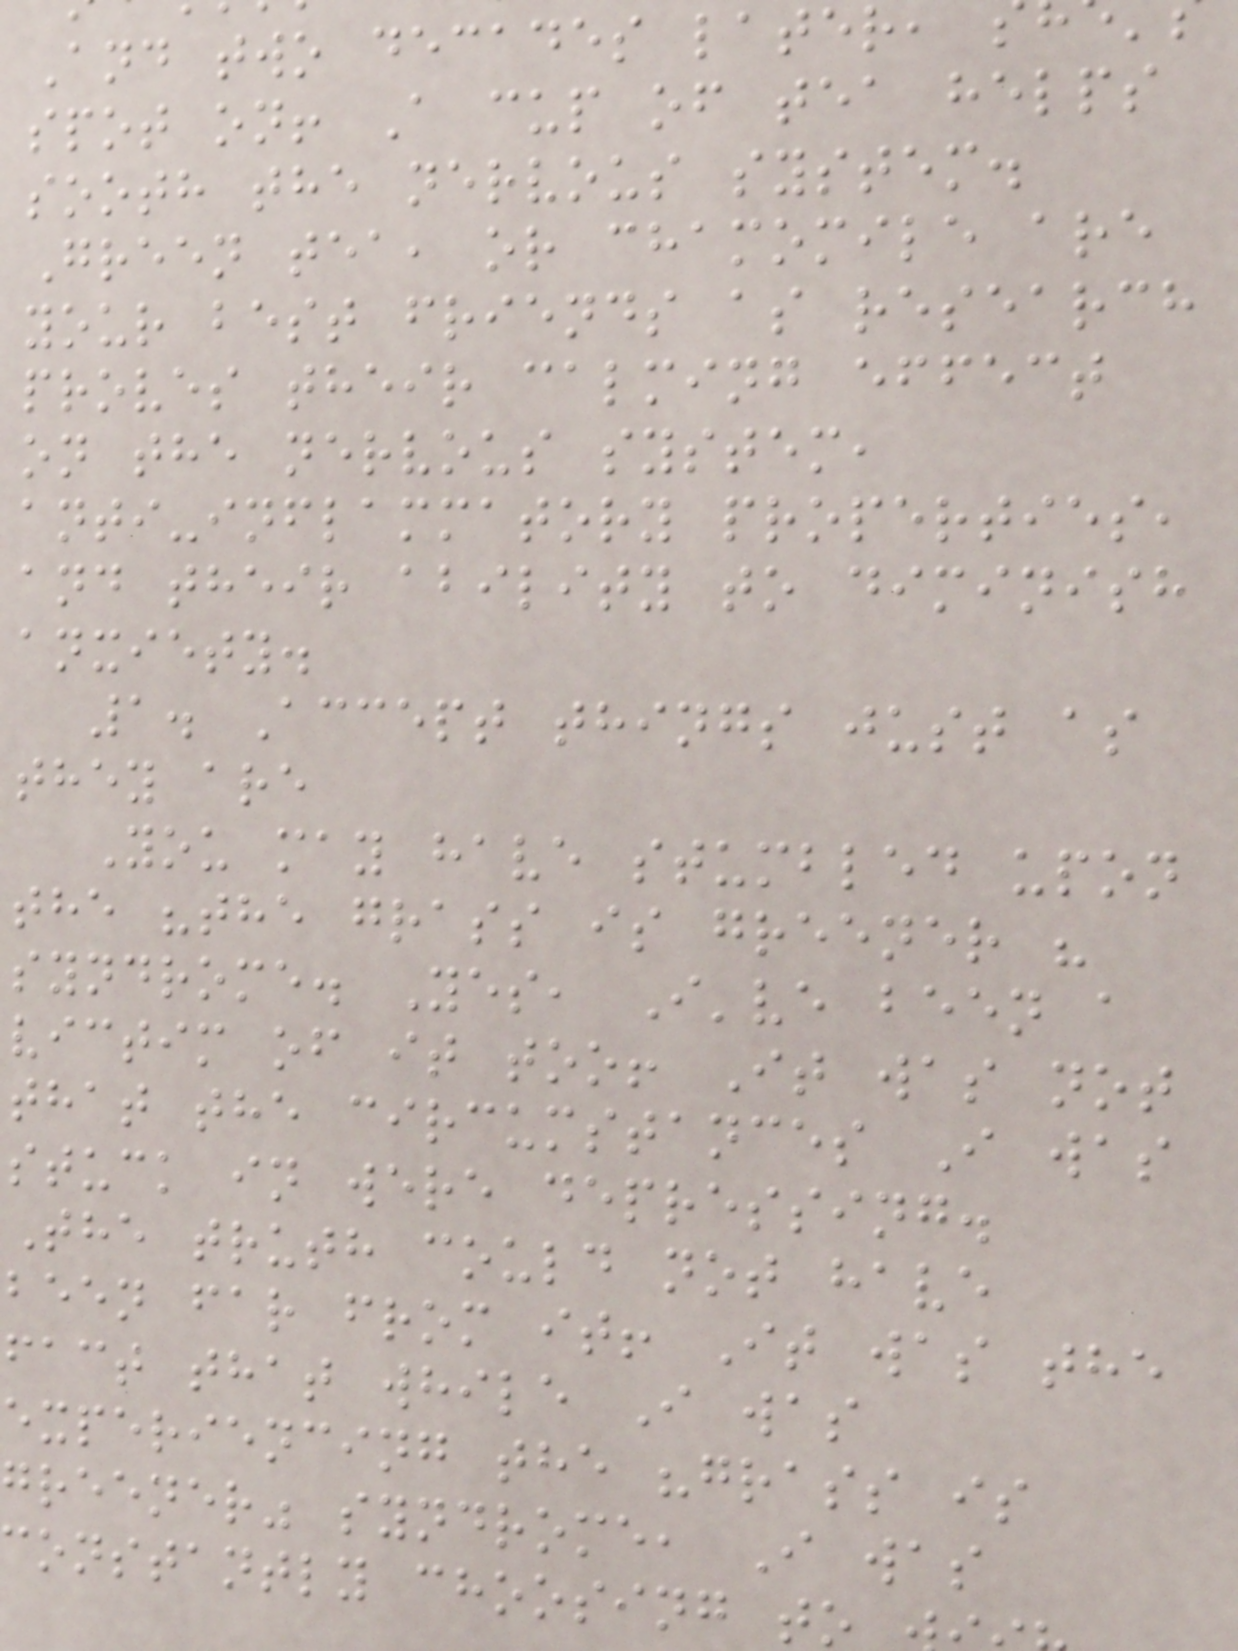And two decades later,
spot on! A cup of tea helps
sooth the nervous system.
Green tea, or chamomile are
your best friends as research
proves their calming effect
on the nervous system,
anti-inflammatory properties,
and their ability to diminish
anxiety.
1. Accept things just as
they are
You may have stumbled upon
the "the grass is greener "
syndrome. Yes, I've been a
victim of it too! It was not
that the circumstances I was
stuck in were depressing.
The truth could not have
been far from it! It was the
fact that while I was
experiencing the "grass is
greener" syndrome, I was
constantly choosing to
